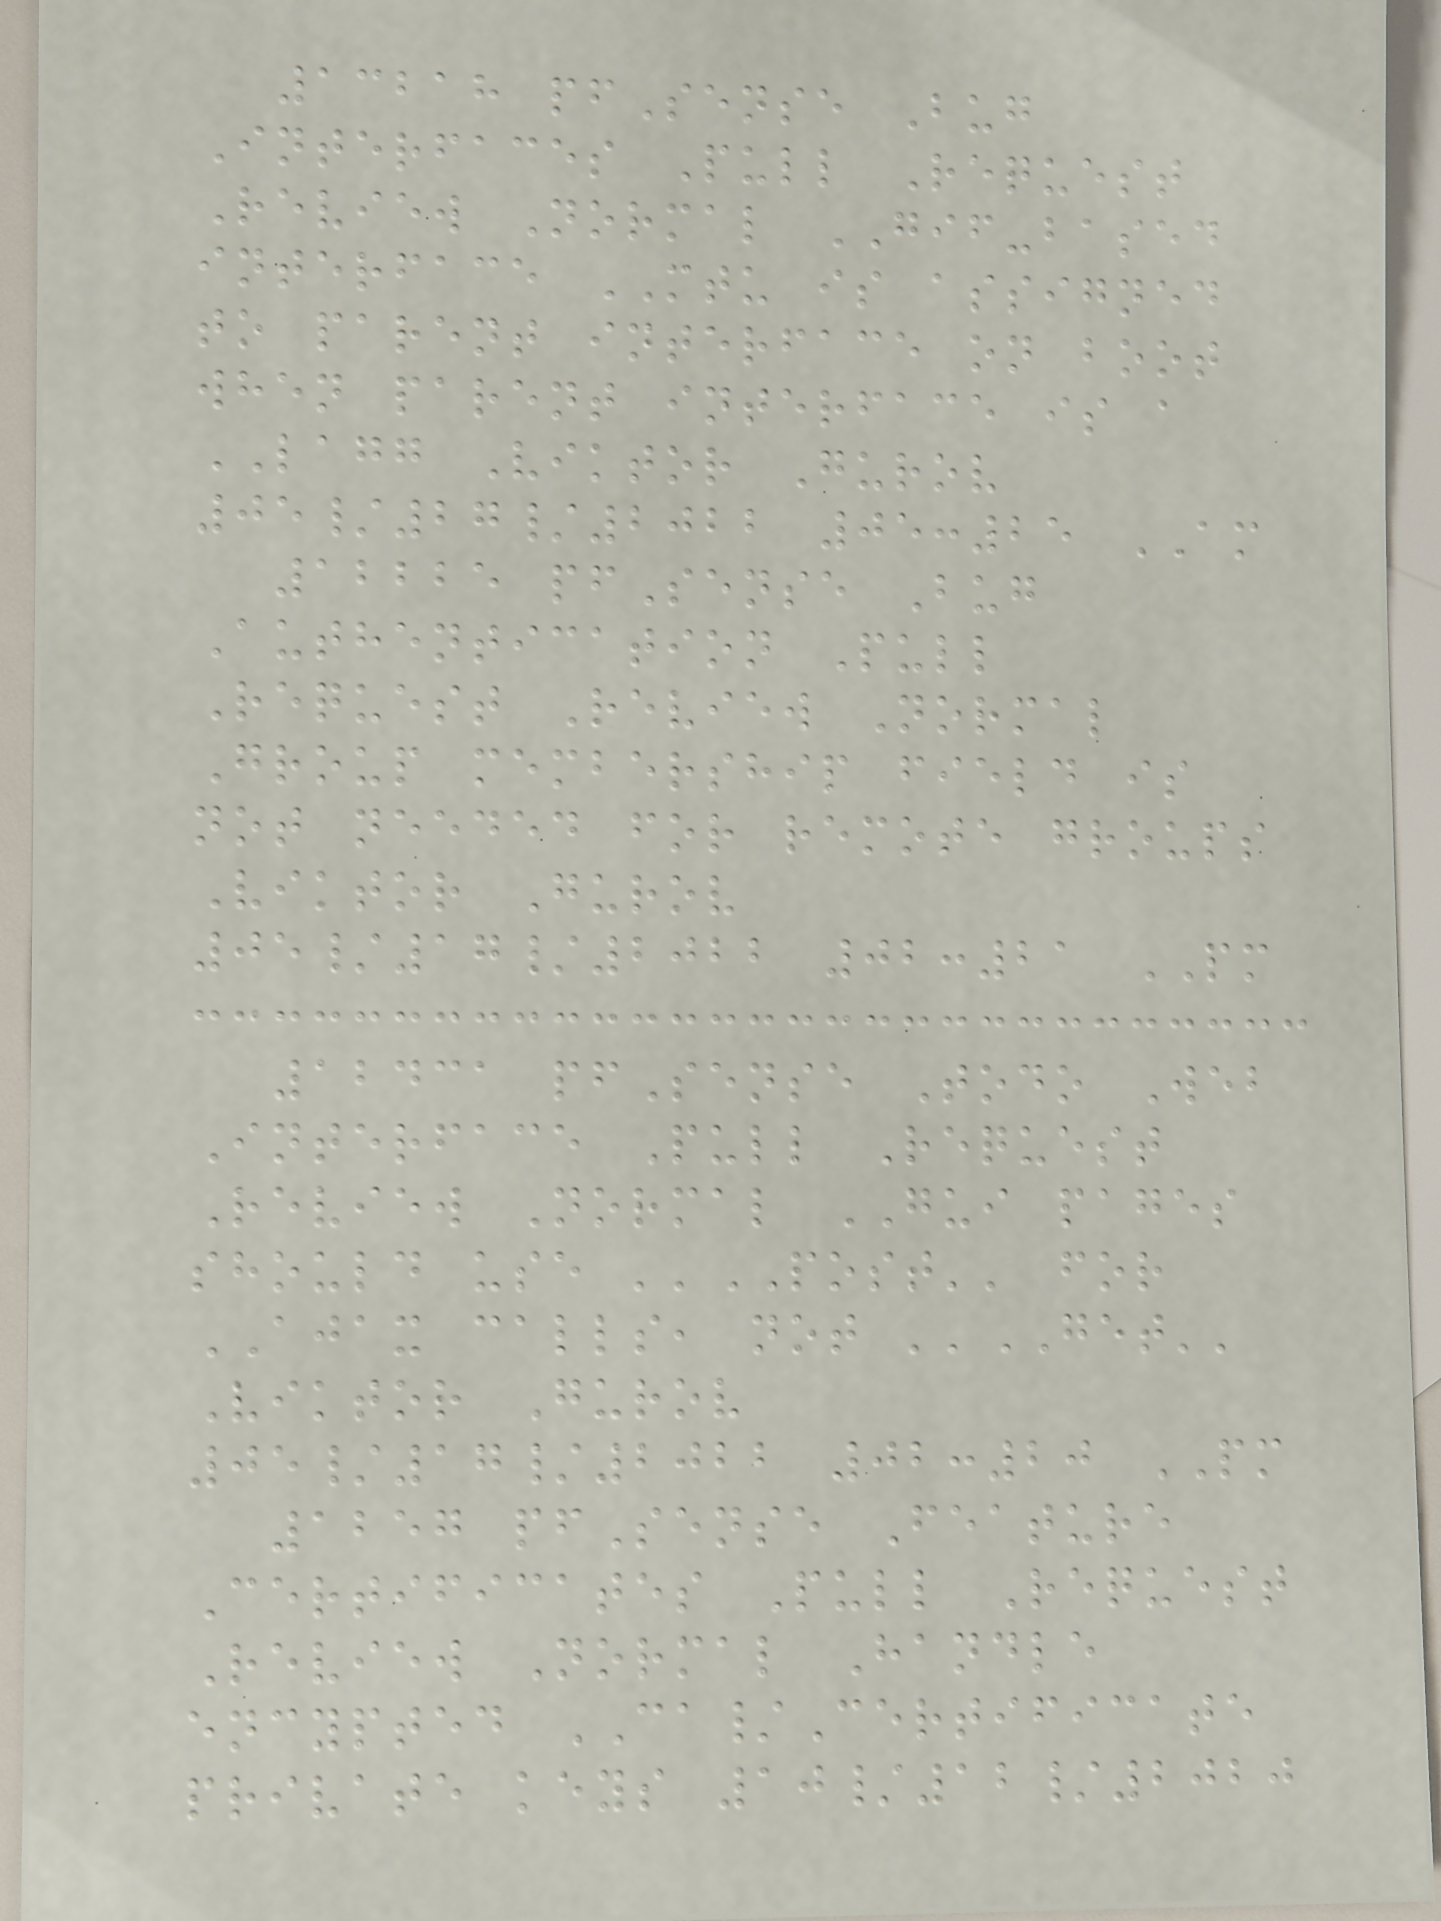13218 pfSense Bug
Interfaces Pull Request
Review Normal GIF-based
interface MTU is assigned
to parent interface on boot
when parent interface is a
LAGG Viktor Gurov
05/27/2022 05:25 AM
12225 pfSense Bug
Authentication Pull
Request Review Normal
Group membership field is
not needed for remote groups
Viktor Gurov
05/17/2022 02:21 PM
12431 pfSense Todo Web
Interface Pull Request
Review Normal GUI pages
should use ''POST'' for
AJAX calls, not ''GET''
Viktor Gurov
05/17/2022 02:20 PM
1257 pfSense Feature
Certificates Pull Request
Review Normal Handle
encypted CA/Certificate
private keys 10/12/2020
